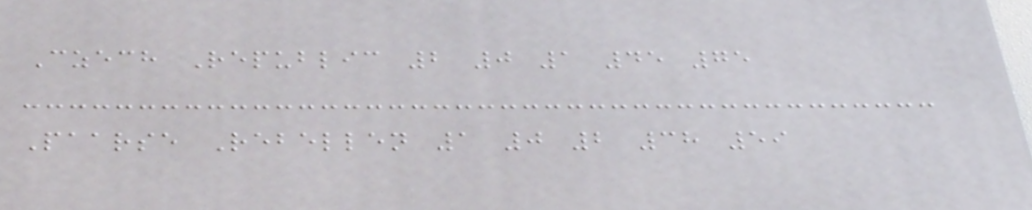Czech Republic 2 0 1 45 75
Paarse Rebellen 1 0 2 38 59
